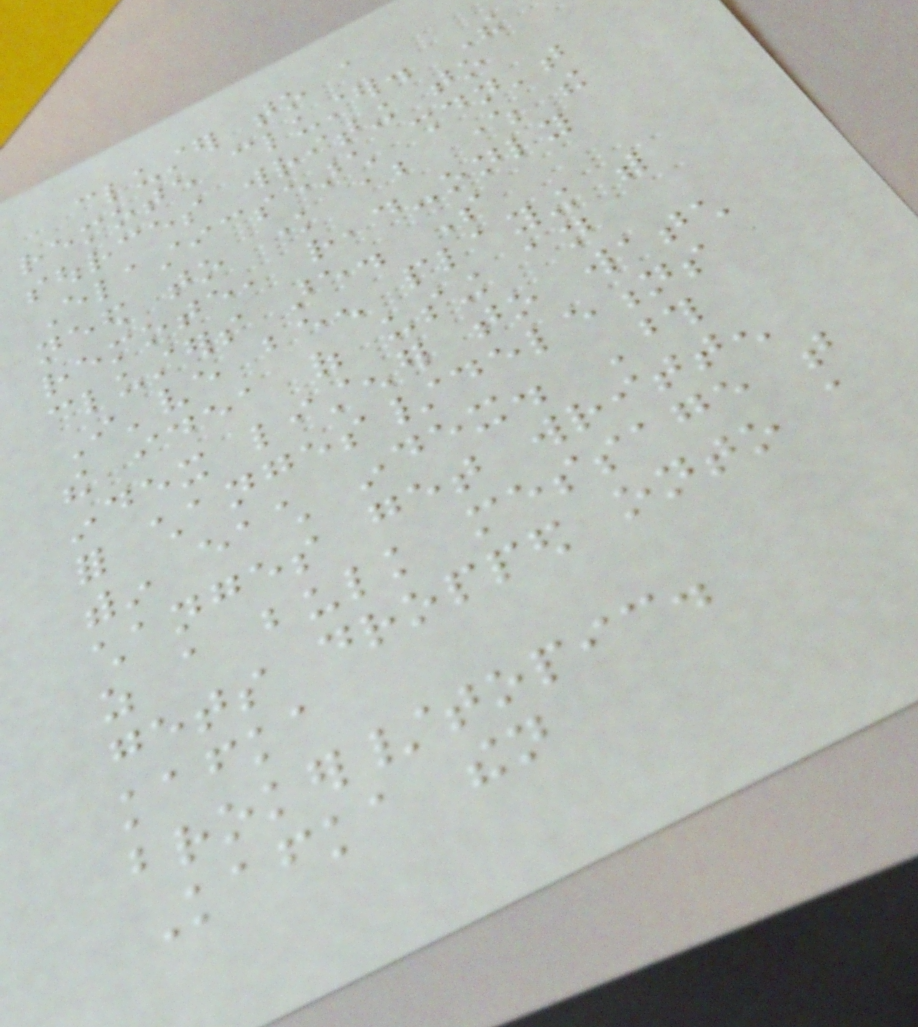cluster to a
remote cluster. The
sources writing to
Elasticsearch shouldn't
need to know about where the
remote, read-only
clusters are. So
I've been playing with
the idea of using an
index listener to watch
for changes/deletions
within each index. Those
changes get written
as a bulk message that
gets dropped onto a
kafka
broker/topic.
Kafka then
